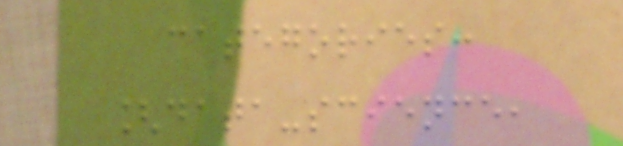categories:
[data-science,
